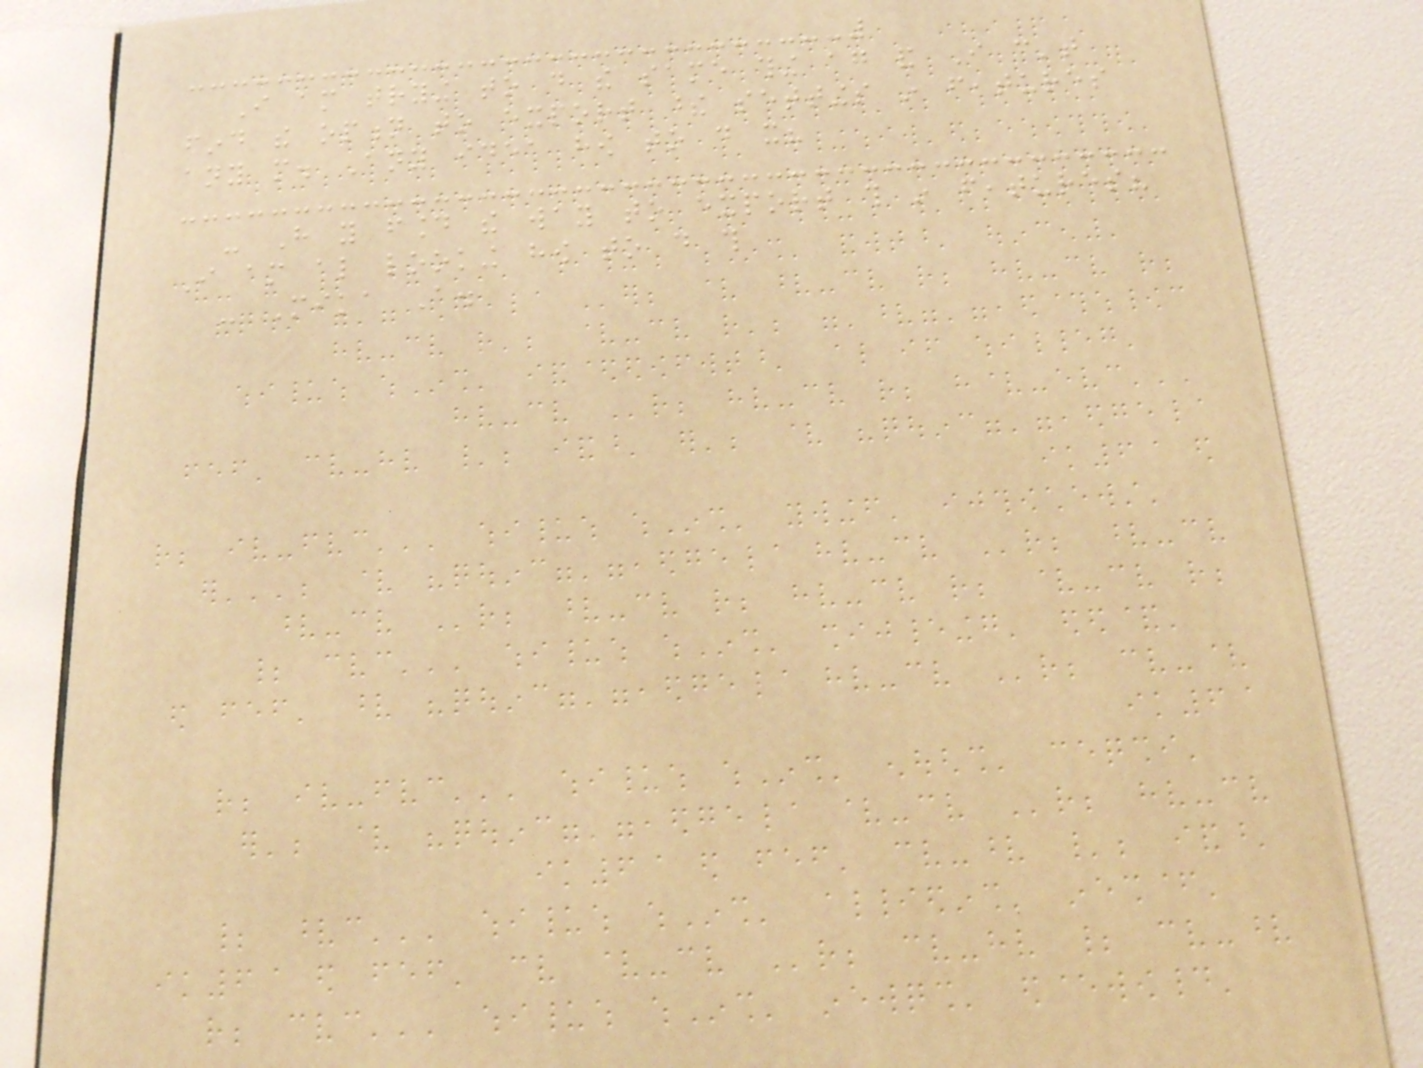I am trying to do the same thing again and I can't
find the option to export these settings in features
any more. Any idea how to do it?
- Have you found the way to export this in features?
I am also looking how to do this
- Mika A.
